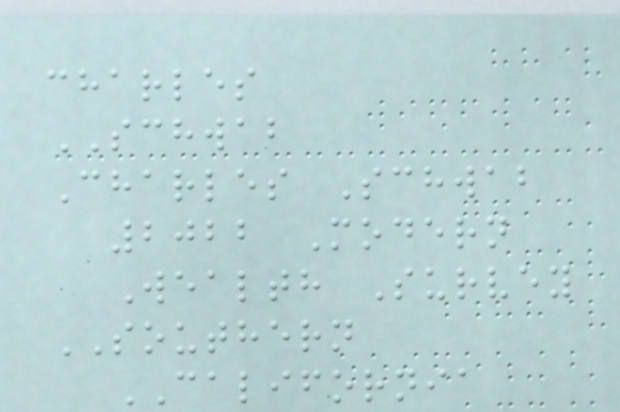charles
SCHWAB
Charles Schwab
2022 Modern
Wealth Survey
SOUTHERN
CALIFORNIA
